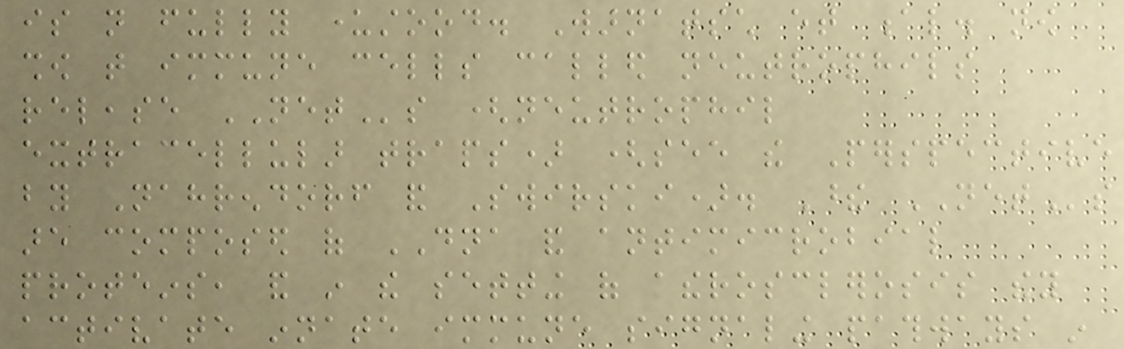is not fully understood. Warnatsch et al. now
show that immune cells called neutrophils
release NETs (neutrophil
extracellular traps) (see the Perspective
by Nahrendorf and Swirski). These NETs
are composed of DNA and antimicrobial
proteins, and in the setting of atherosclerosis they
activate innate immune signaling pathways in
